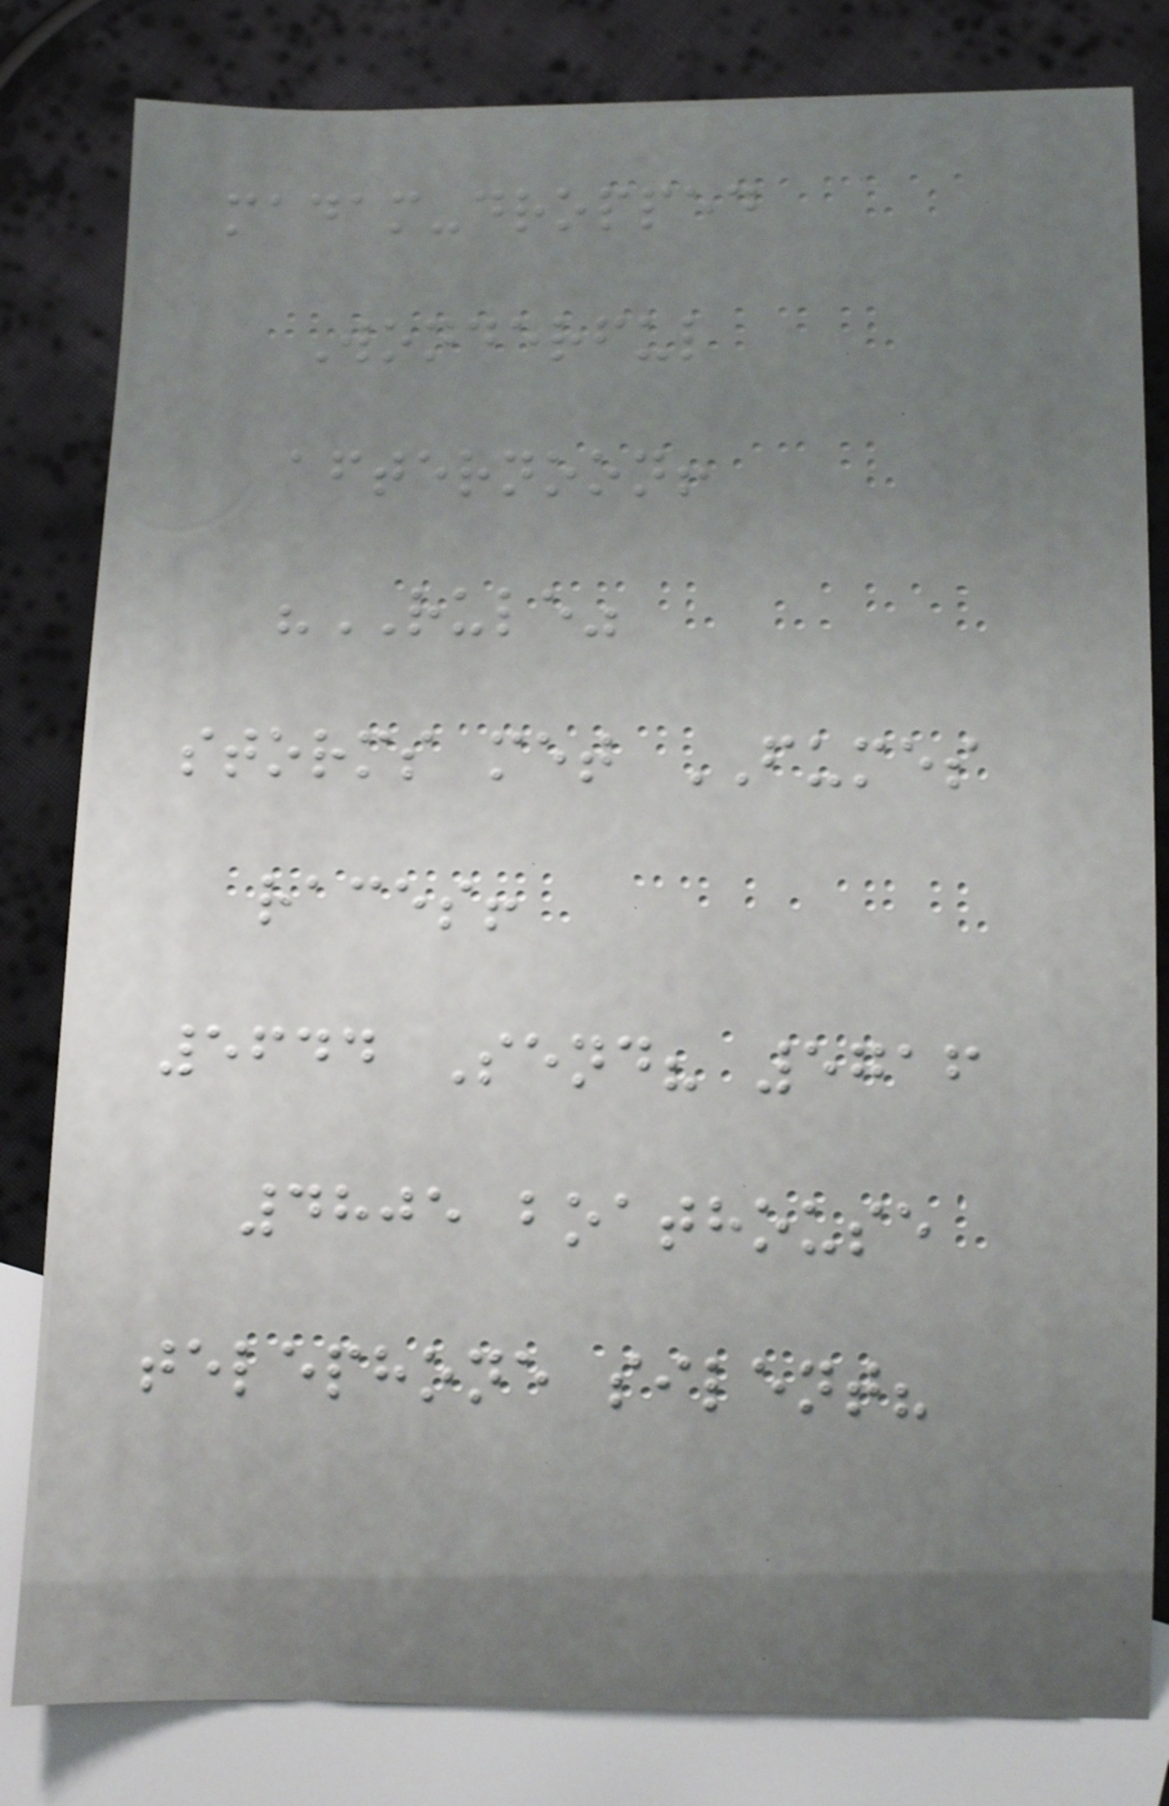madam-dropped
Wonderful
afternoon!
"RULE"
storms met FUMES
races!
5644 Send? 5716
4805 boathouse
telephone silent?
